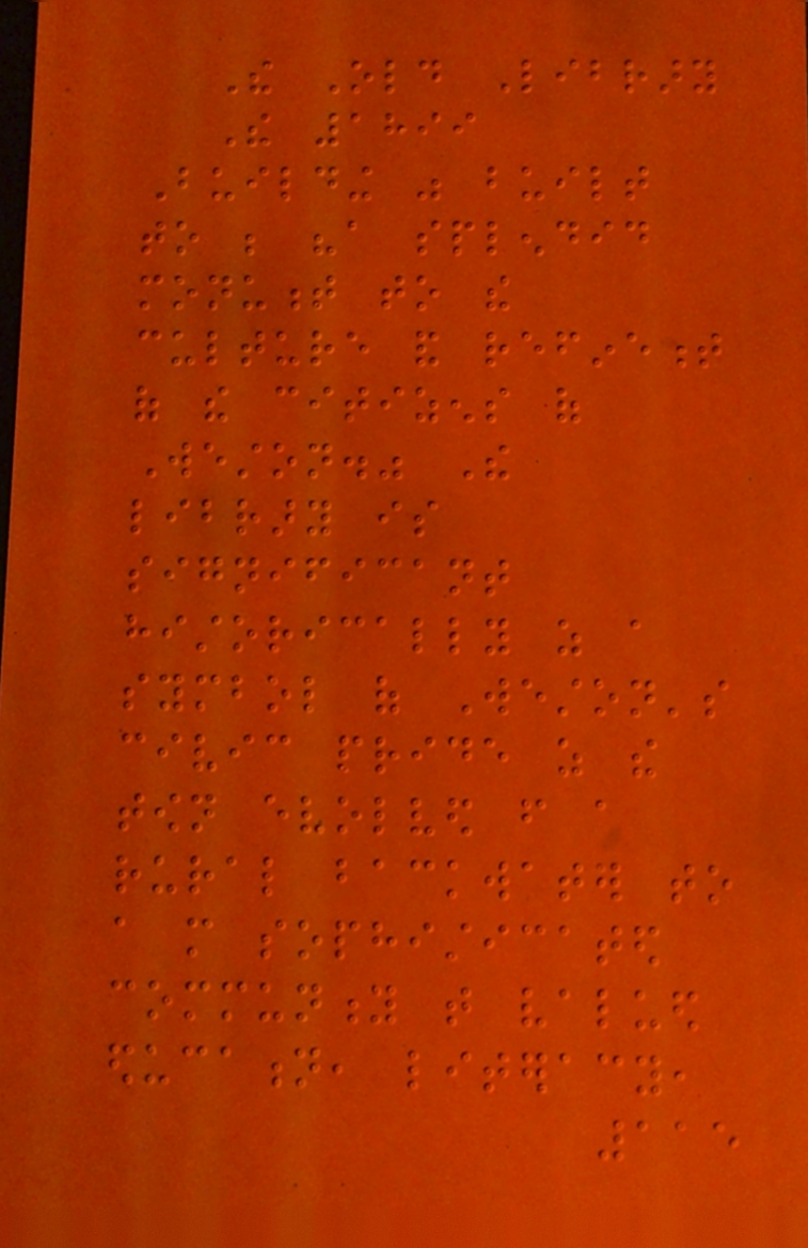The Old Library
The 1899
Building was built
to be "a splendid
monument to the
culture and refinement
of the citizens of
Weston." The
library is
significant
historically as a
symbol of Weston's
civic pride as the
town evolved from a
rural backwater to
a more sophisticated
community that valued
education, literacy,
115
